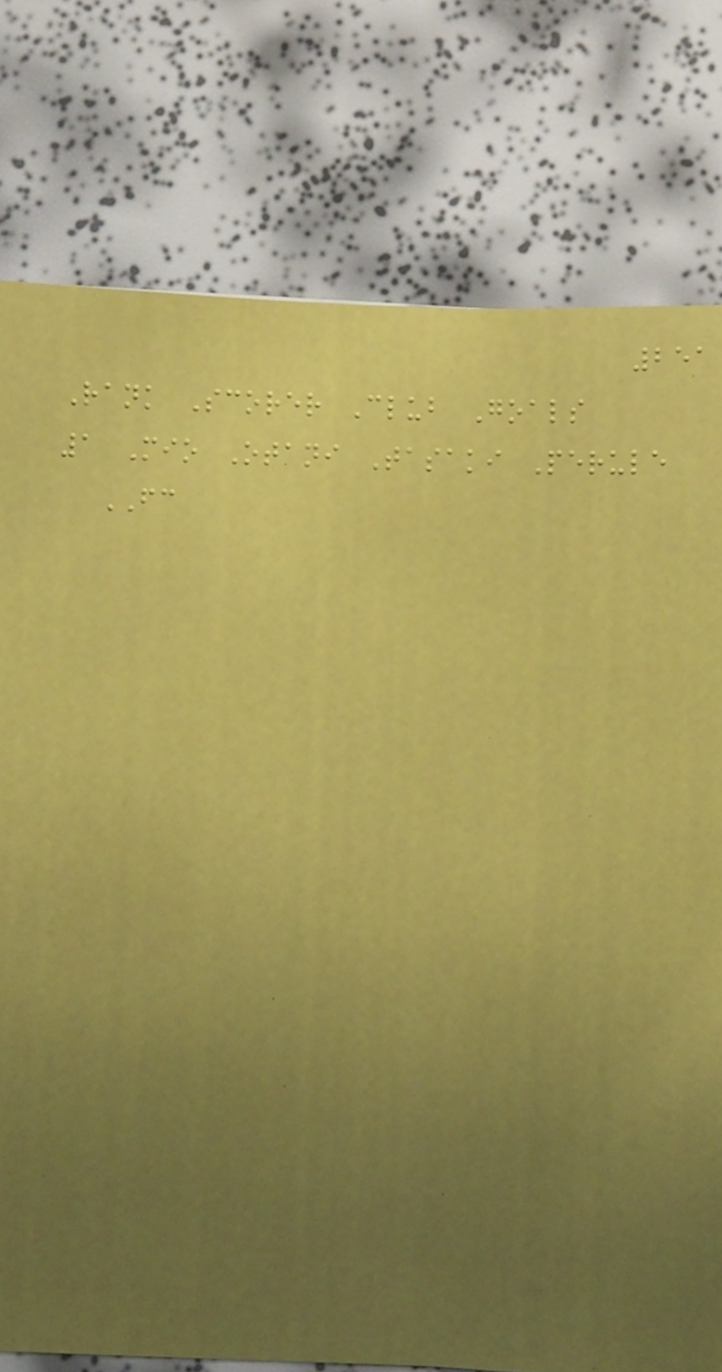251
Rank Scorer Club Goals
1 Mio Otani Tasaki Perule
FC
